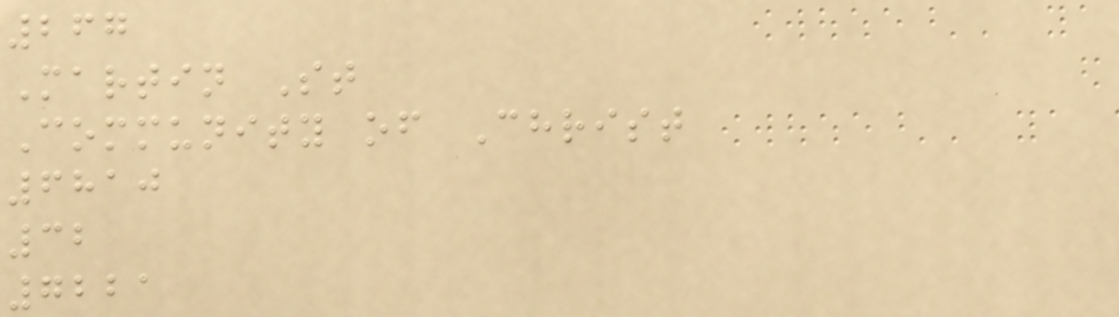267
Martin St
Community of Christ
6810
32
7221
